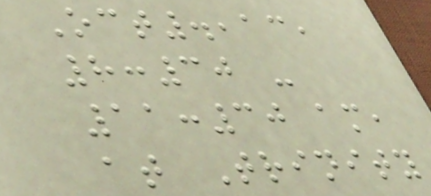Oct.,13,
8:30 -
11:30 am,
at Trinity
